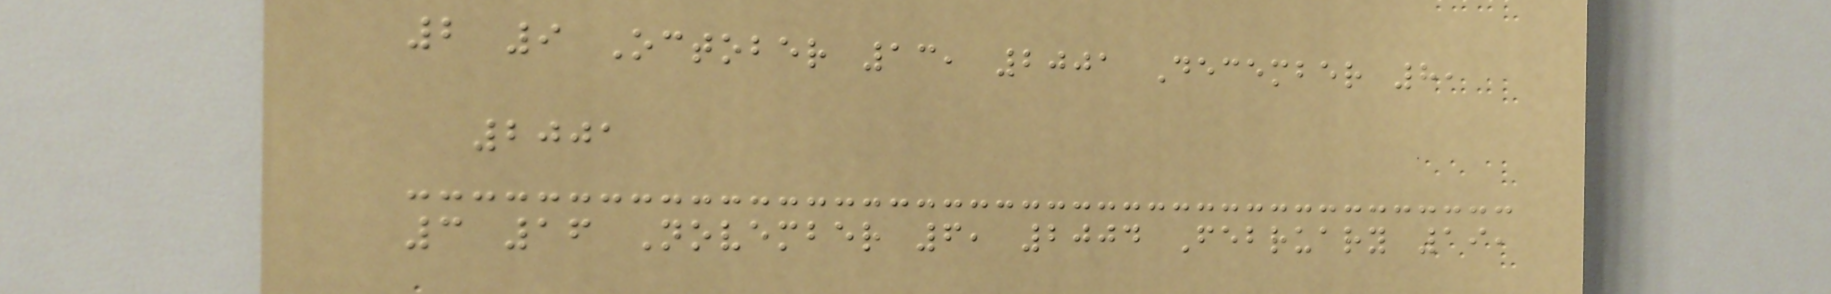2 9 October 13, 2001 December 8,
2001
3 16 November 6, 2004 February 19,
